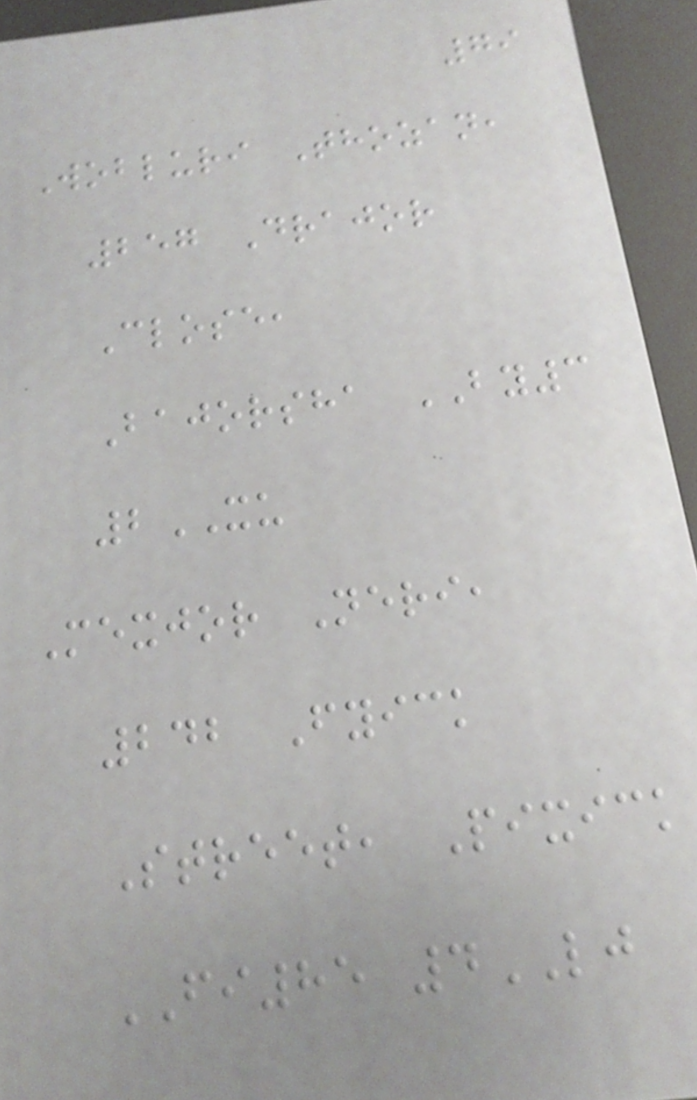79
Wobluri Thozan,
257 Drajor
Close,
Bajorsha BY3
2XU
Mexjor Neri,
242 Fyick
Street, Pixick
FI85 4LJ
